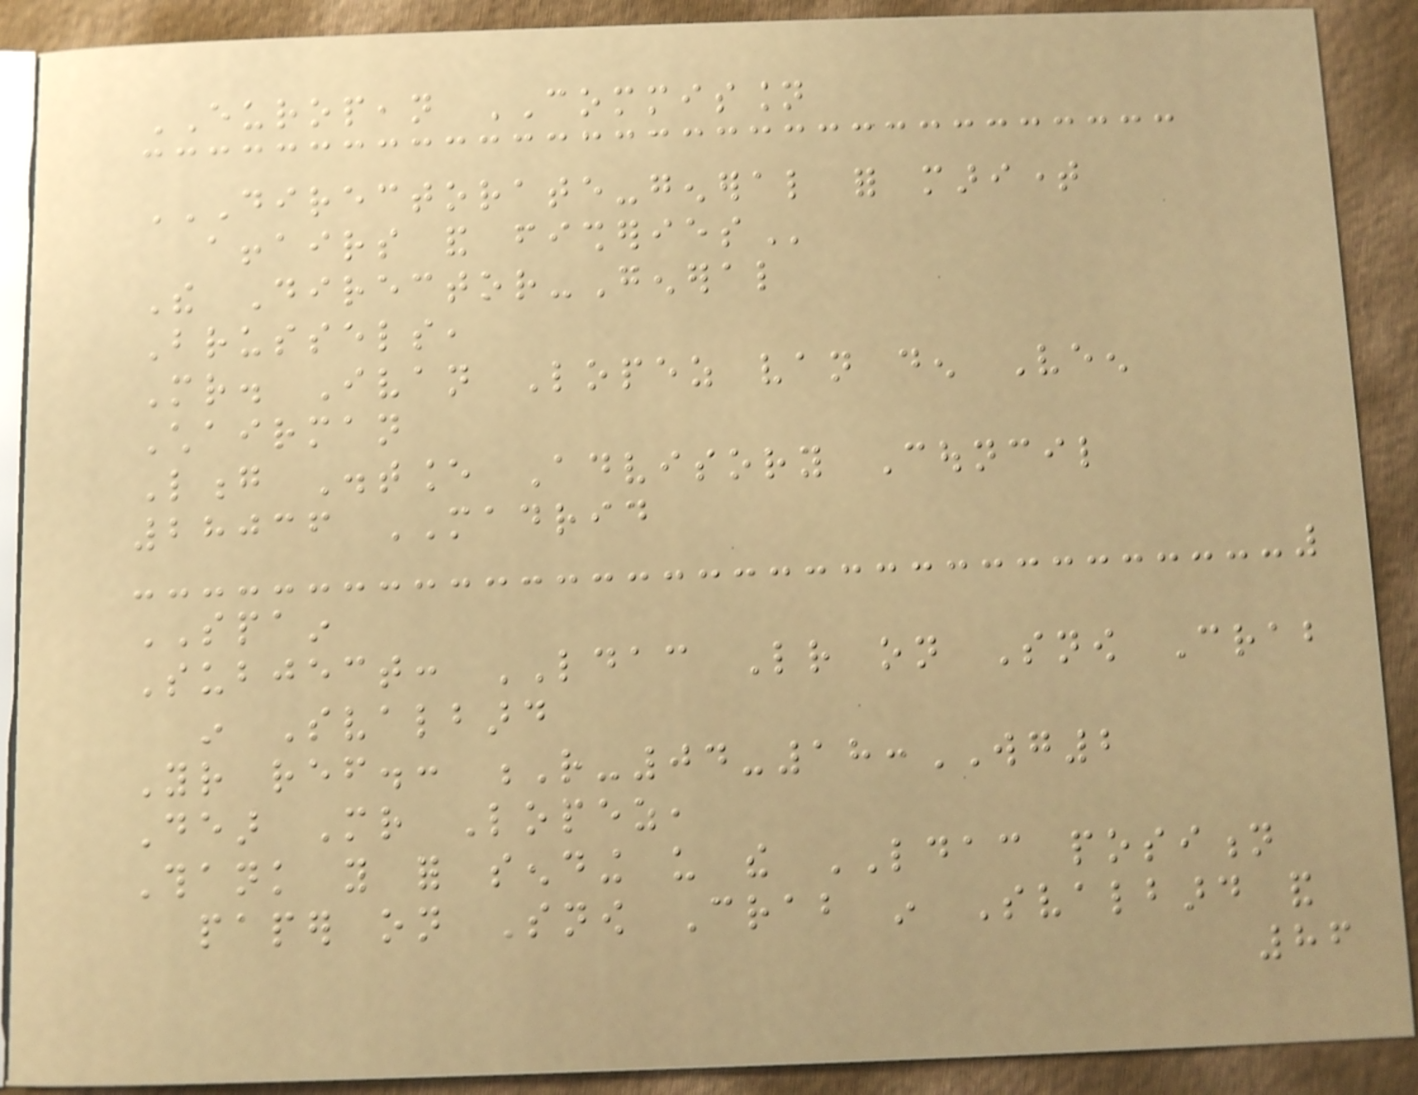EUROPEAN COMMISSION
DIRECTORATE-GENERAL FOR MARITIME
AFFAIRS AND FISHERIES
The Director-General
Brussels,
Mr. Ivan Lopez van den Veen
Chairman
Long Distance Advisory Council
28036 MADRID
SPAIN
Subject: LDAC Letter on Snow Crab
in Svalbard
Your ref.: R-04-18:WG2
Dear Mr Lopez,
Thank you for sending us the LDAC position
paper on Snow Crab in Svalbard and
86
